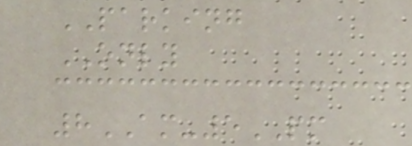PARKING
ONLY
8AM-5PM
